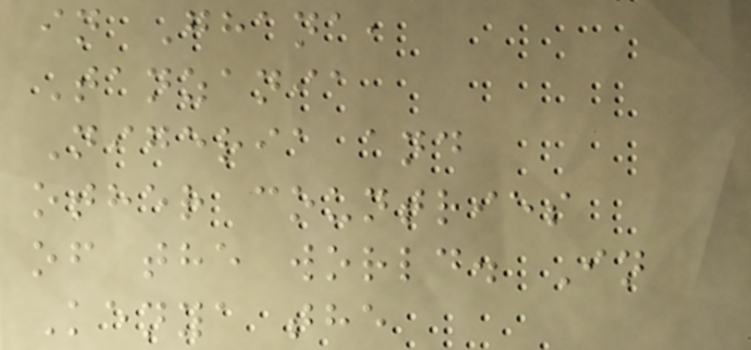in Ghana,
Tanzania
Nigeria and
other countries
of the world. In
Kenya the
